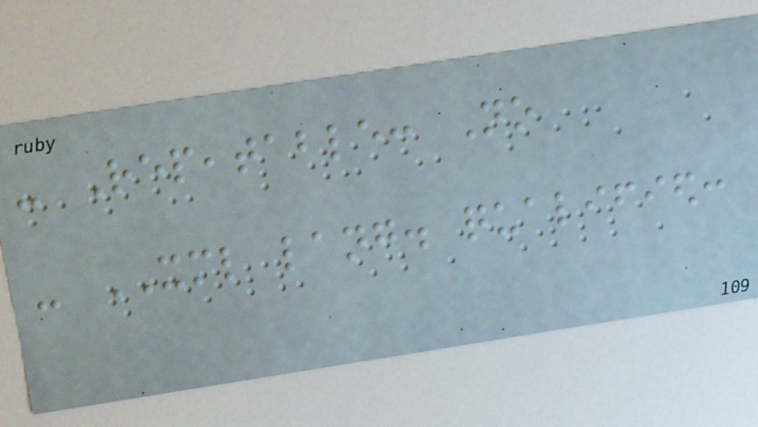- Repeatable: No
- XML lang. qualified:
